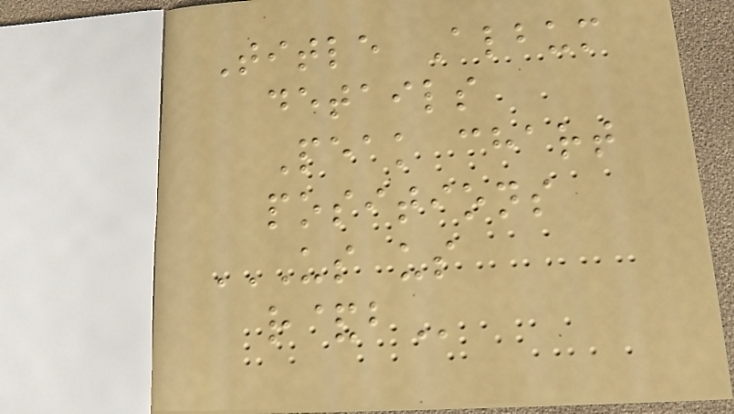Title Album
details
Peak chart
positions
US US
R&B
